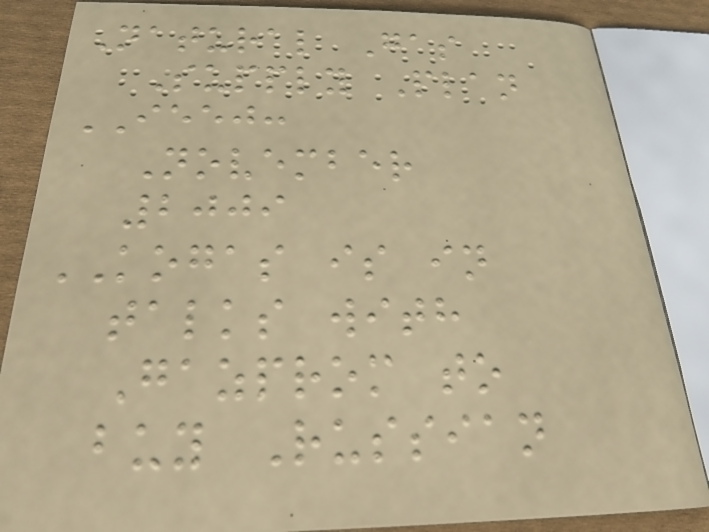Natural Gas
Supply Plan
IEEJ:
November
2009
KOGAS is in
talks with
Gazprom to
buy Russian
